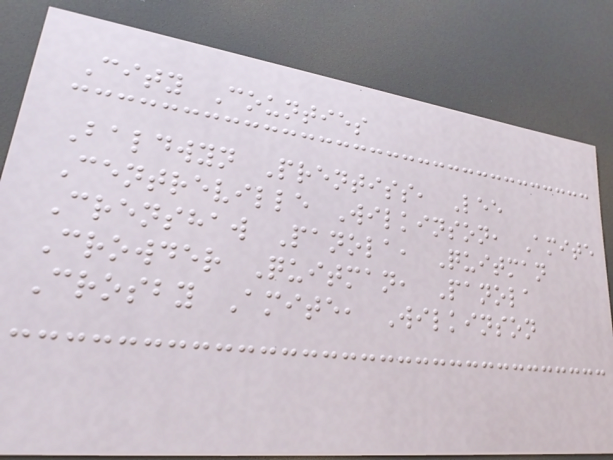City Counties
Baldwyn Prentiss, Lee
Centreville Wilkinson, Amite
Crenshaw Panola, Quitman
Crowder Quitman, Panola
Crosby Amite, Wilkinson
